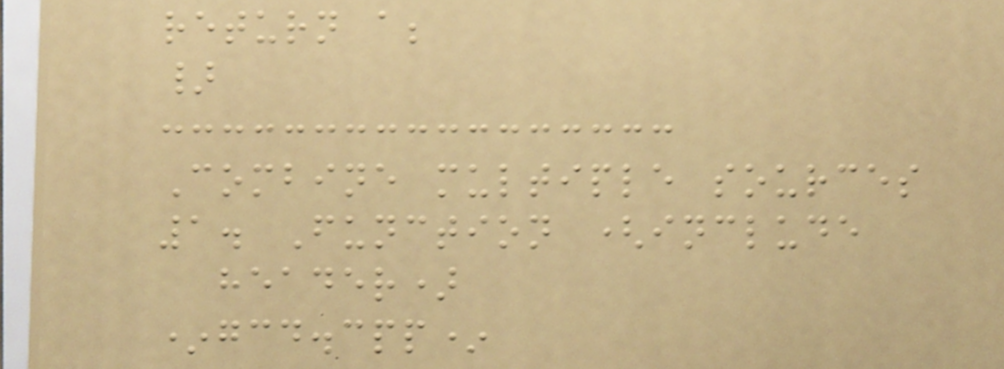return a;
}
Combine multiple sources
1. Function (include
header)
*gcd.cpp*
